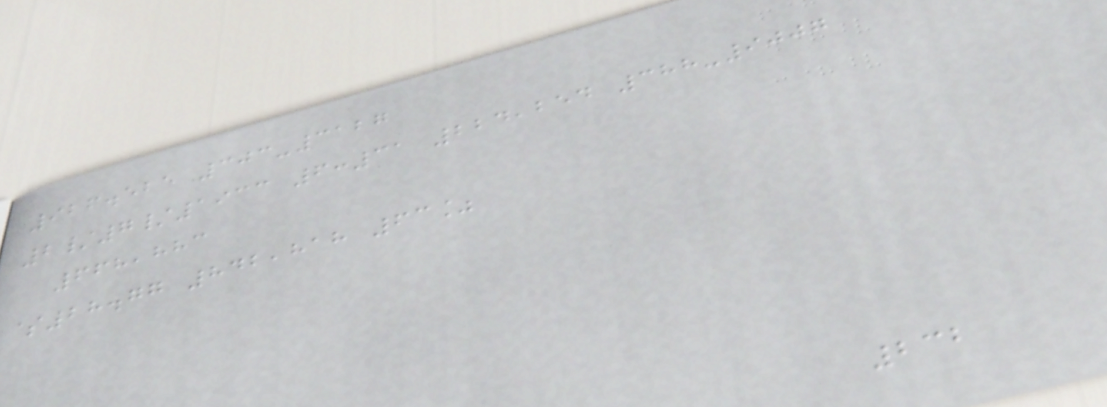926.525 303-3127
2/7/1933 6:31 224,254 388-9007
668,883
$28.77 842,818 63%
232
